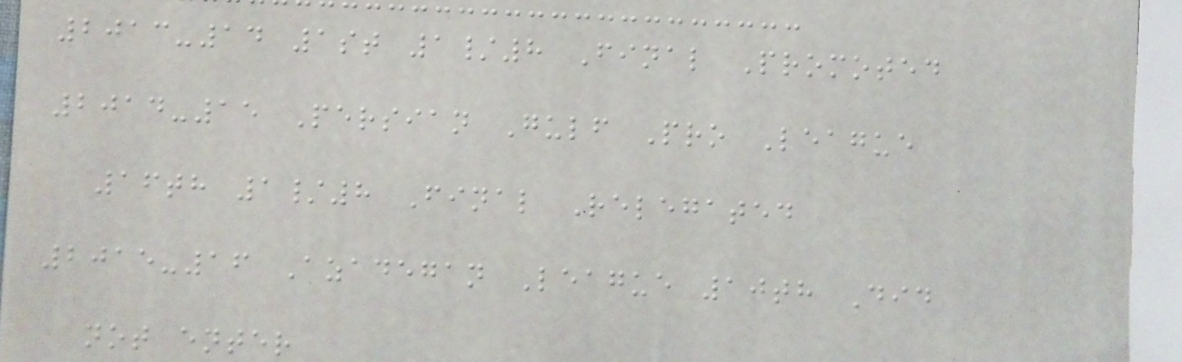2013-14 1st 1/8 Final Promoted
2014-15 Persian Gulf Pro League
16th 1/8 Final Relegated
2015-16 Azadegan League 10th Did
not enter
